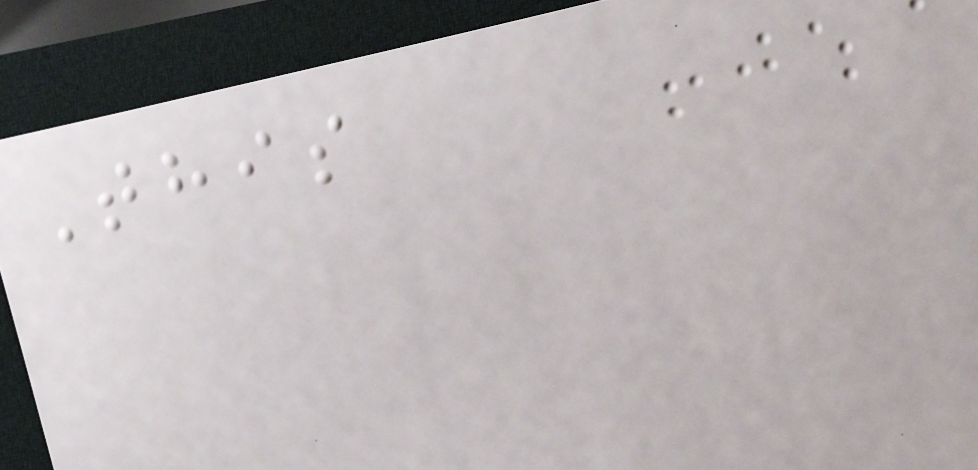This
